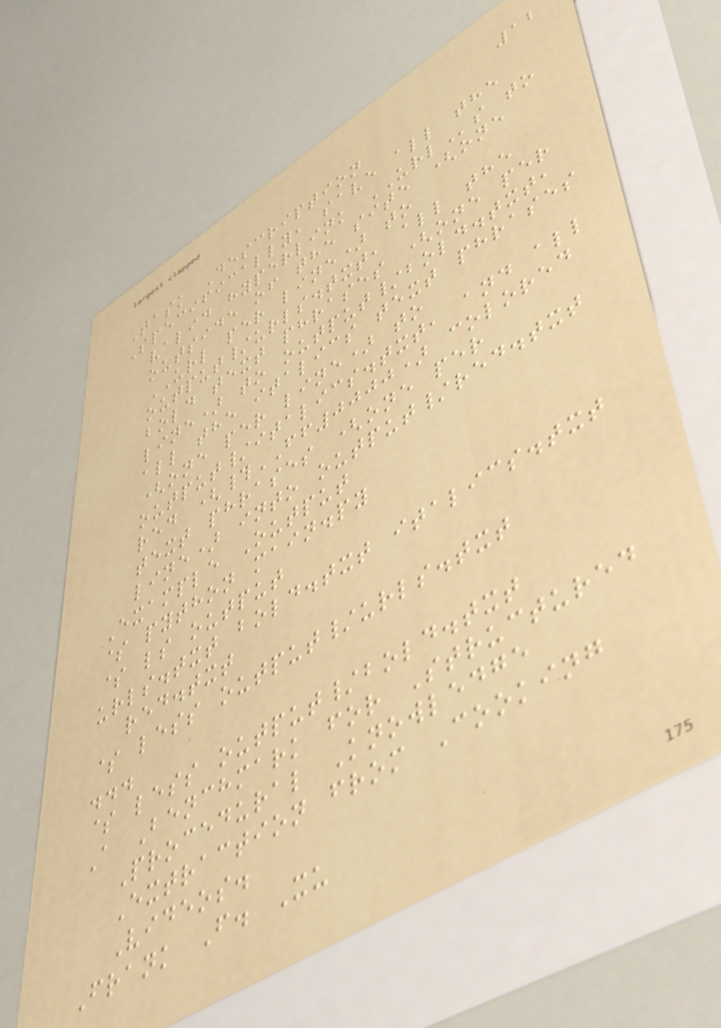12
Task Description
Specifically, save all the
valid hyperlink URLs to
outside of the site (one
URL per line) to
output/urls.txt, all the
bold text phrases (one per
line) to output/bold.txt,
all the italics text phrases
(one per line) to
output/italics.txt, and all
red (#FF0000) colored
text phrases (one per
line) into output/red.txt
Example Output
$ python main.py
$ ls output
urls.txt bold.txt italics.txt
red.txt
$ less output/urls.txt
...
$ less output/bold.txt
A Benchmark for Structured
Procedural Knowledge
Extraction from Cooking
Videos.
Frank F. Xu
